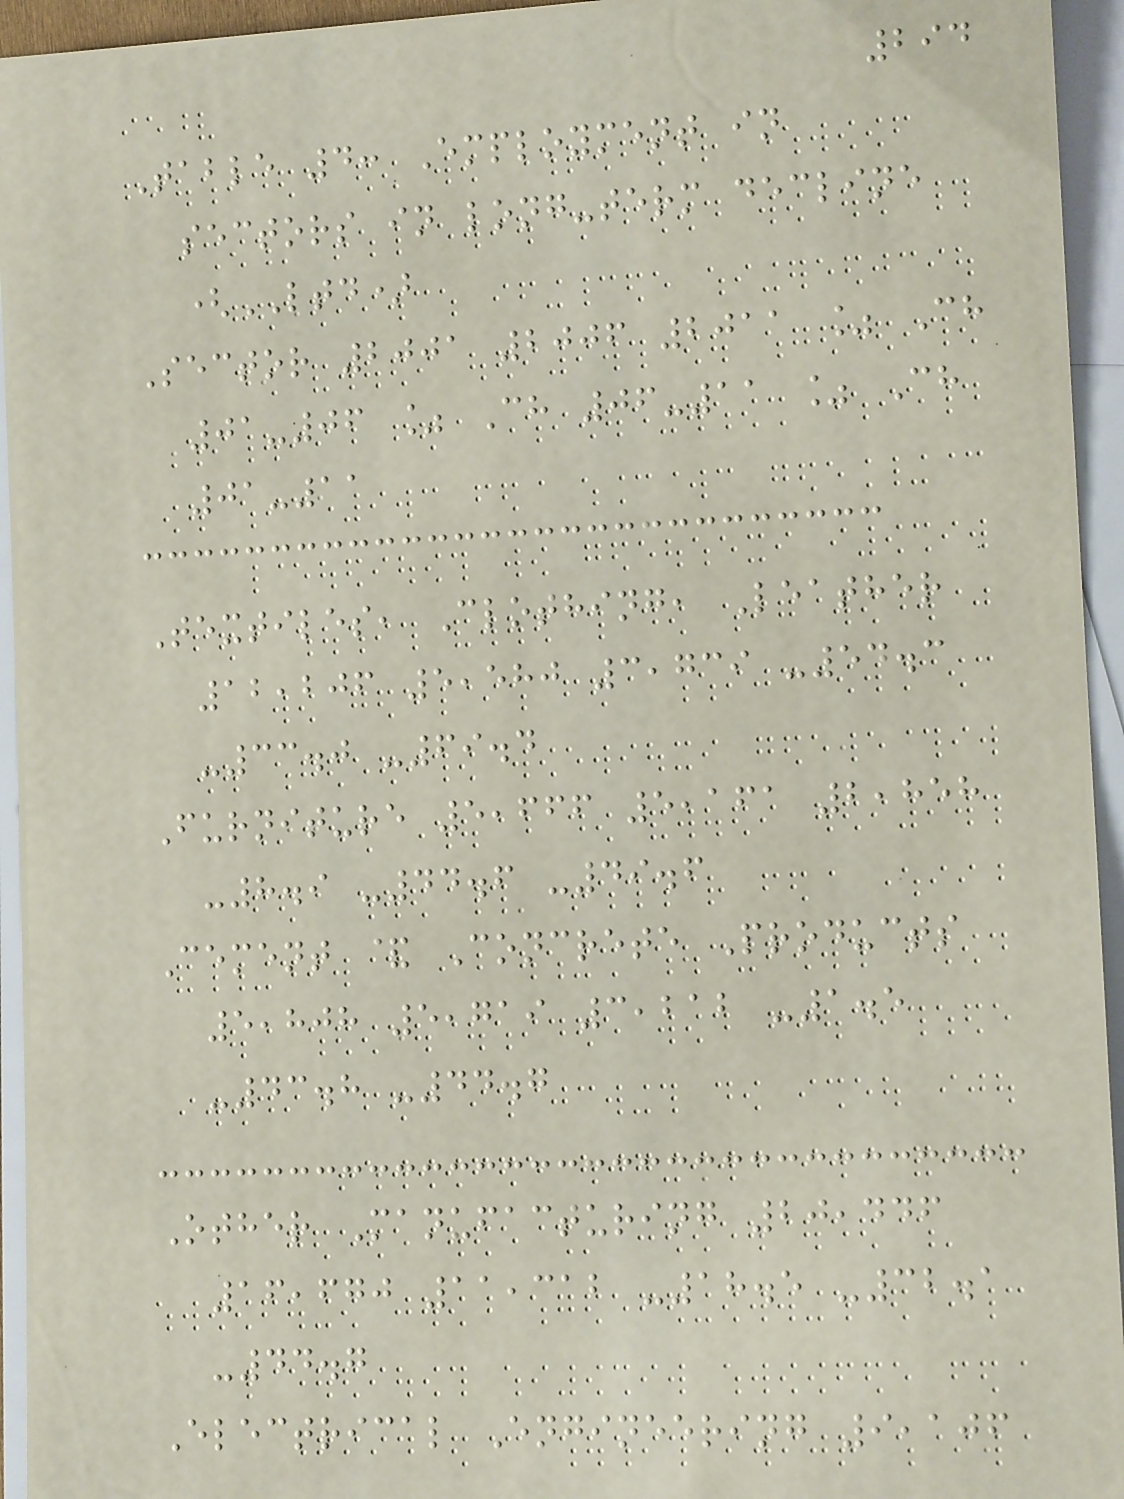294
Table 4: Employment in
sectors in long-term decline
(LTD)
Sector 2001 2006 2011 % Ch
01-06 % Ch 06-11 % Ch
01-11
Textiles, Clothing, Leather
12,206 5,580 3,739 -54.3
-33.0 -69.4
Furniture 5,666 5,161 2,858
-8.9 -44.6 -49.6
Cement & Concrete Products
5,808 5,719 3,212 -1.5
-43.8 -44.7
Other Manufacturing 20,446
16,670 11,312 -18.5 -32.1
-44.7
Electrical Engineering 9,106
